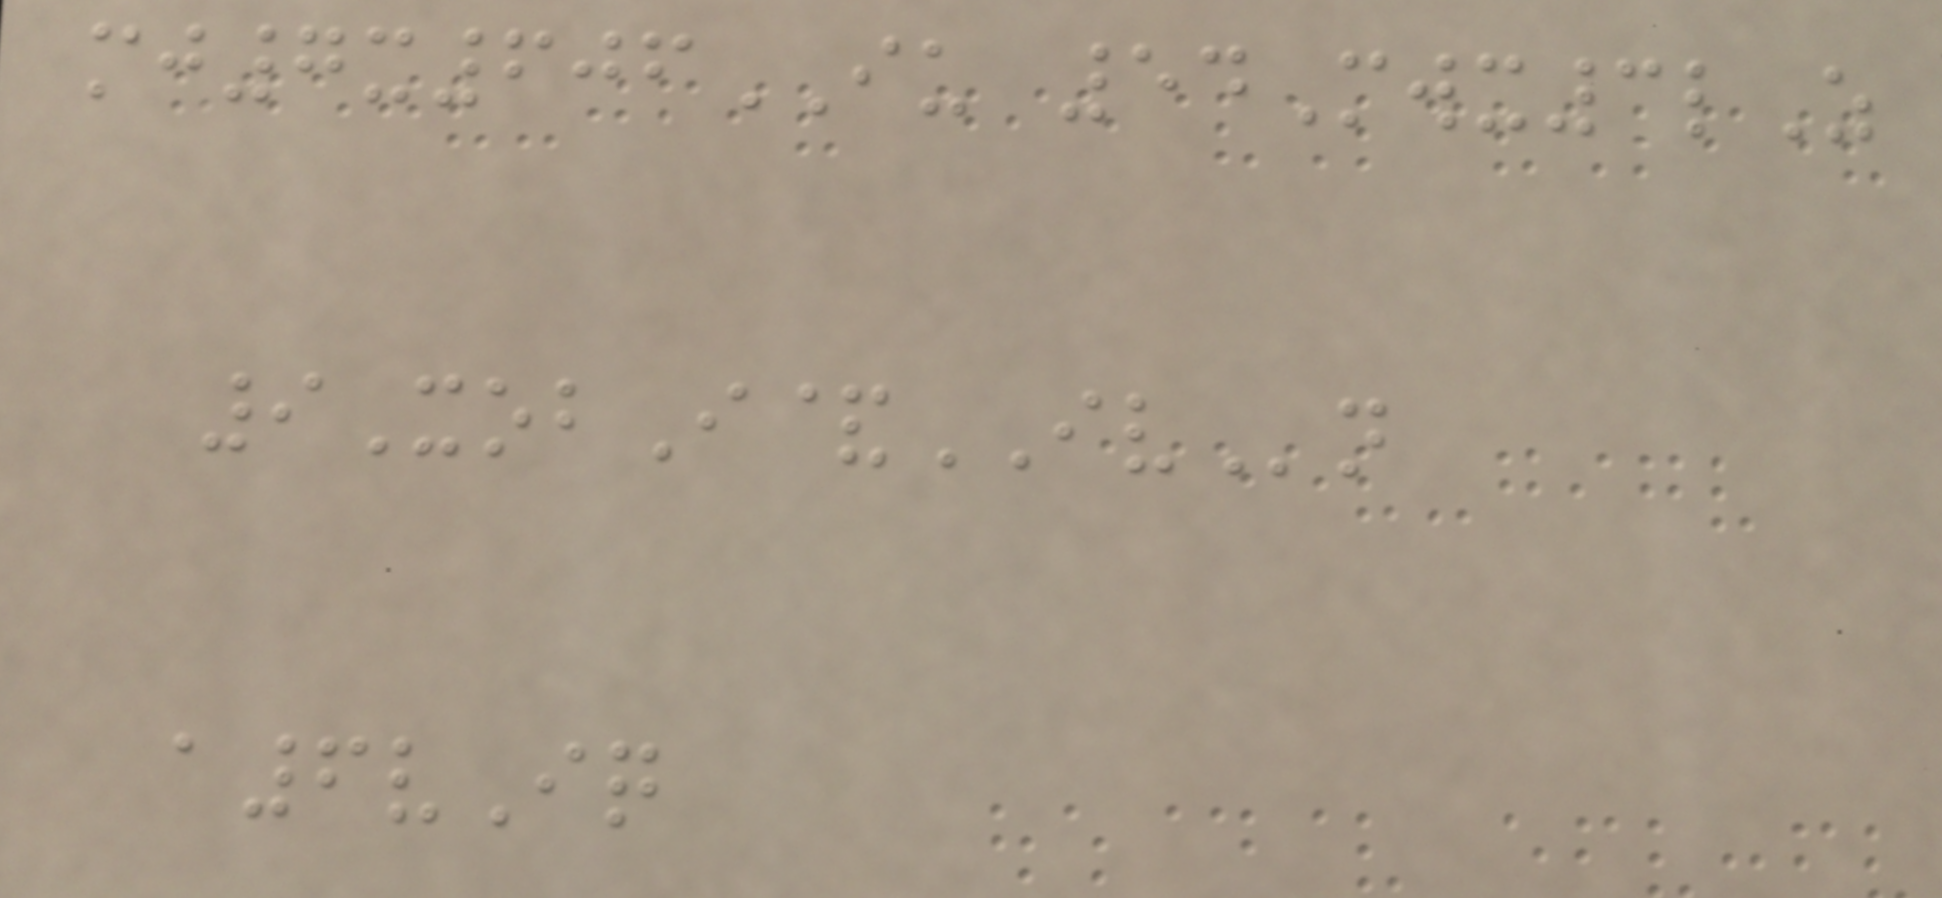mj7x606IU 54Mwx3lZ
9XobI&IVn
a6vIq
